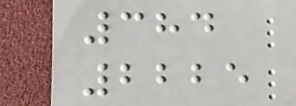384
2225
